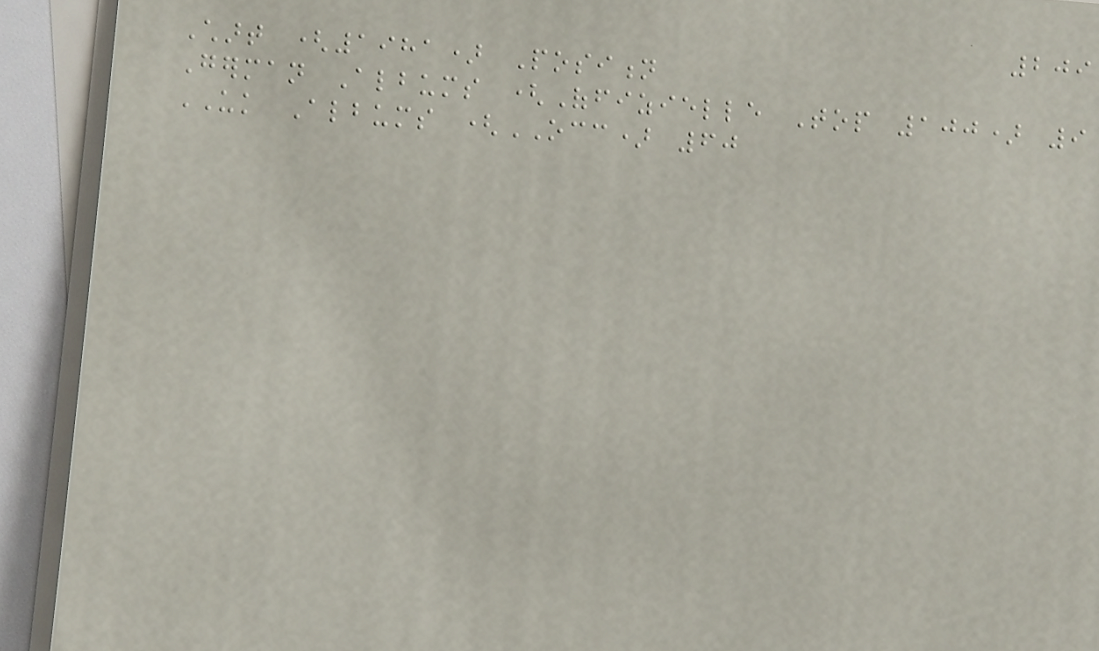209
Chart (1981) Position
German Albums (Offizielle Top 100) 9
UK Albums (OCC) 60
